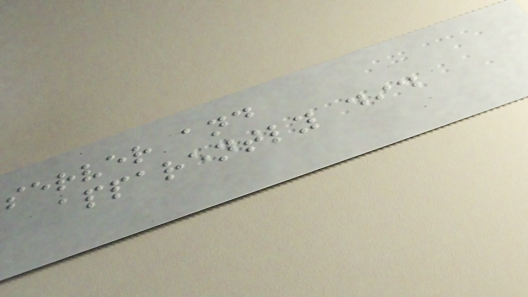server and
apparently did
